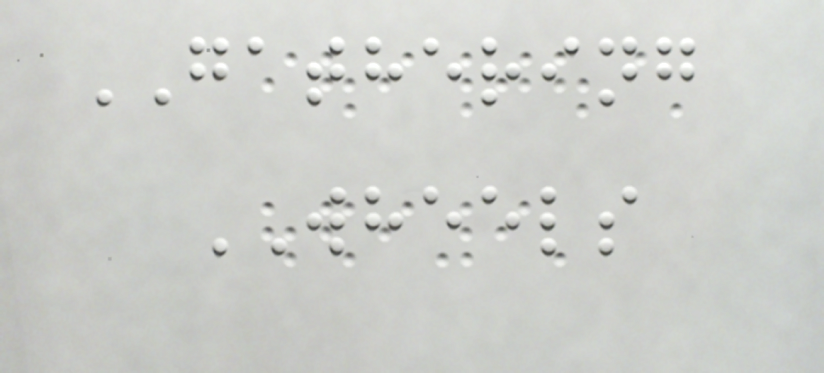GATHERING
WHEELS
